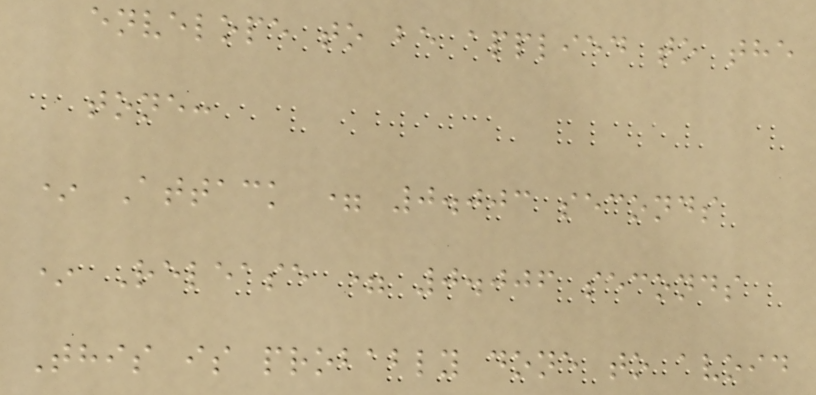envelope to be applied to the
tone:
* Attack = 0.003 seconds
* Release = 0.006 seconds
This is probably done to avoid
